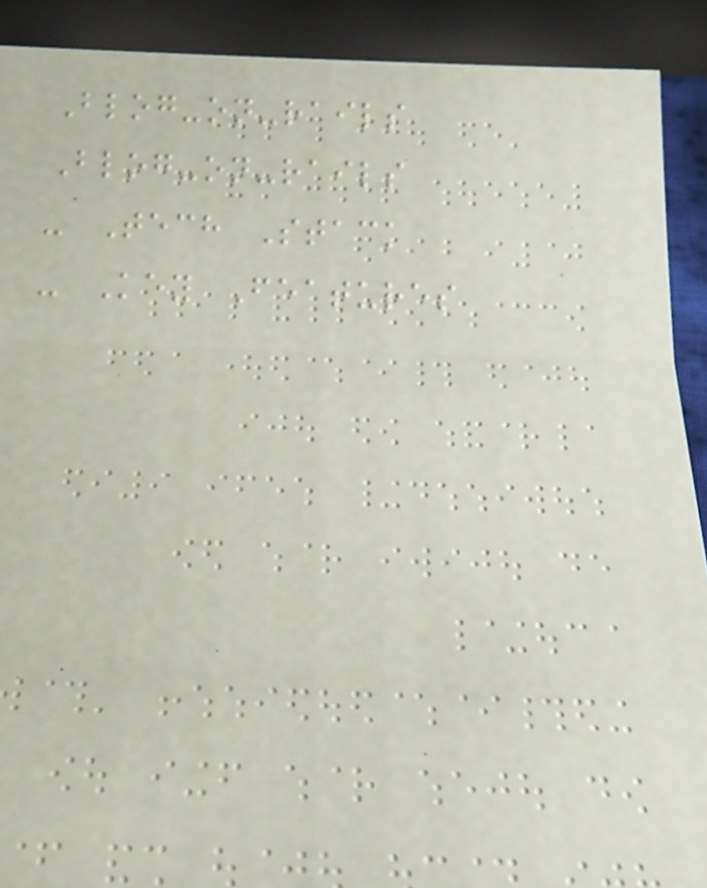Blog-on-rails
Blog-on-rails
- Tech Stack
- Key Features
